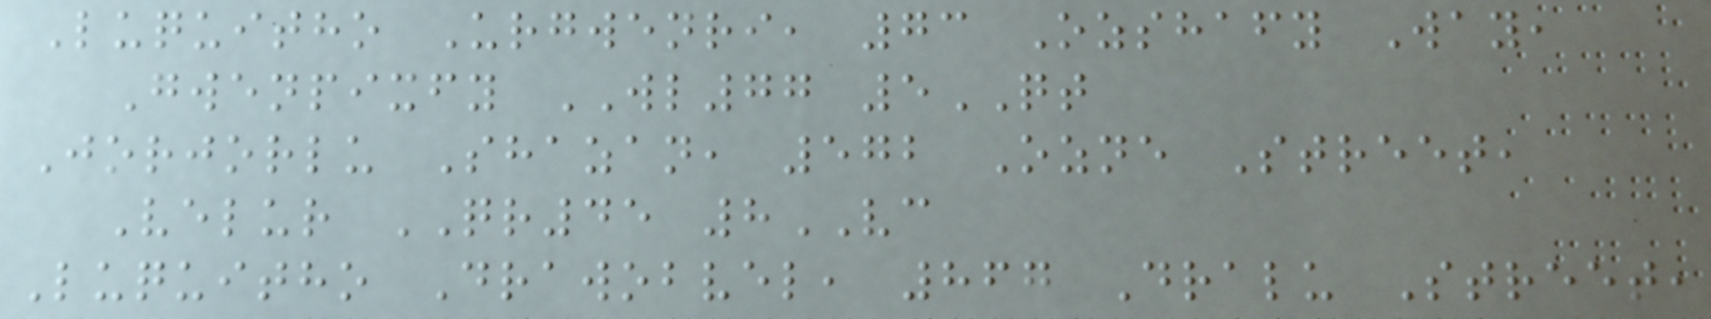Luquitho Urgwenri, 73 Ozshafy Way,
Gwenpixfy WL77 5QT
Jorjorlu Shazan, 572 Ozne Street,
Velur QR45 8VC
Luquitho Drawobvel, 867 Dralu Street,
